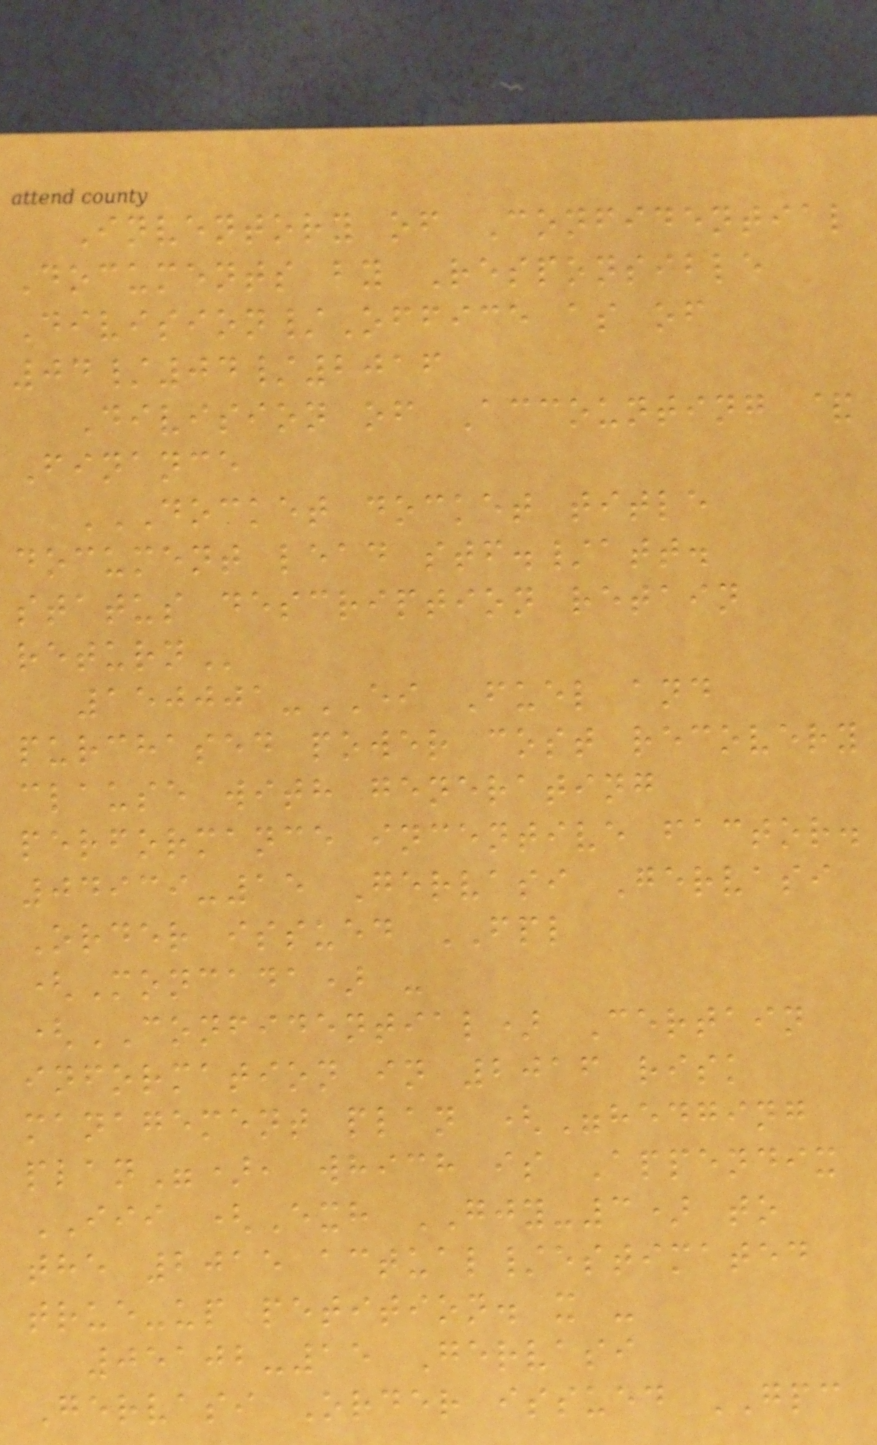Inventory of Confidential
Documents by Responsible
Division/Office as of
04/04/2016
Division of Accounting &
Finance
DOCKET DOCKET TITLE
DOCUMENT LEAD STF./ATT.
STATUS DESCRIPTION RETAIN
RETURN
150001-EI Fuel and
purchased power cost recovery
clause with generating
performance incentive factor.
04939-15 Gervasi Gervasi
Order issued FPL
(Moncada) -
(CONFIDENTIAL) Certain
information in 2016 risk
management plan ("hedging
plan"), which is Appendix
III (Exh GJY-3) to
the 2015 actual/estimated
true-up petition. x -
05102-15 Gervasi
Gervasi Order issued GPC
